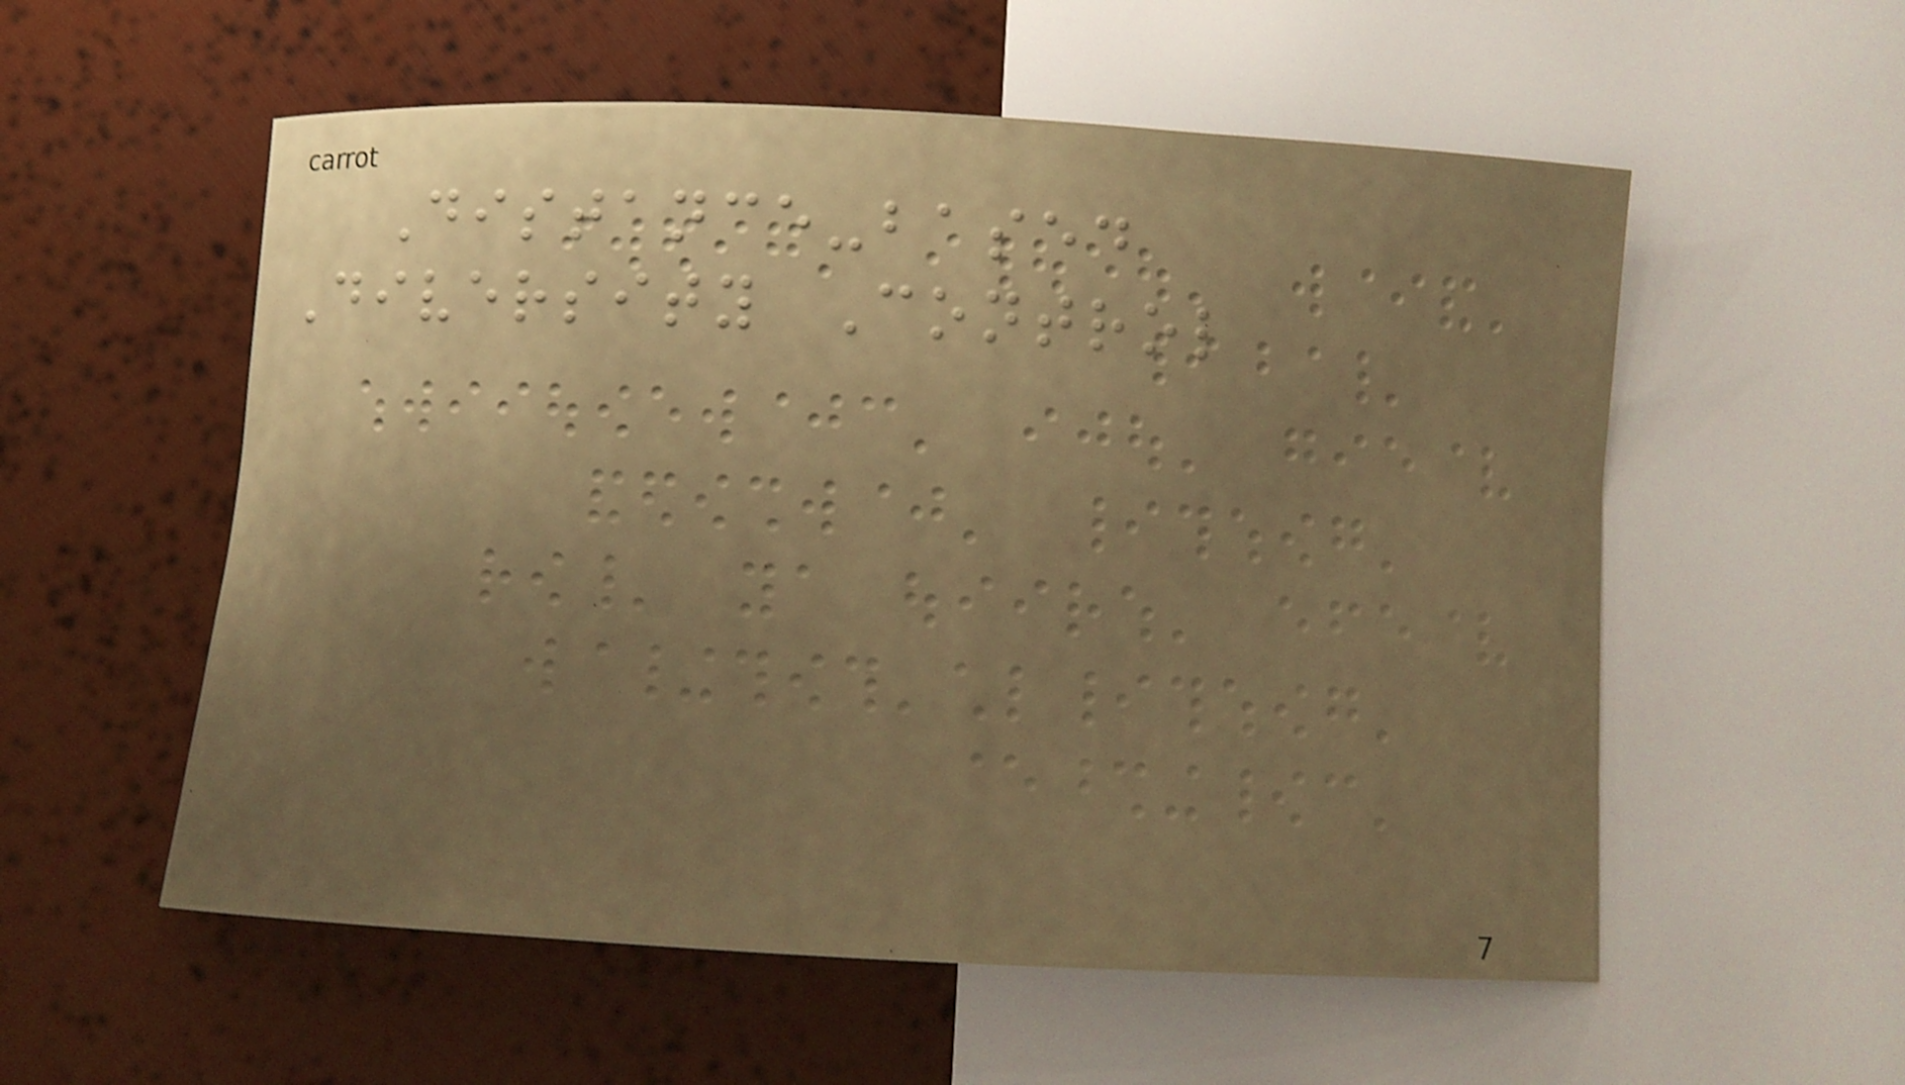Distance-based
Diversity Control
